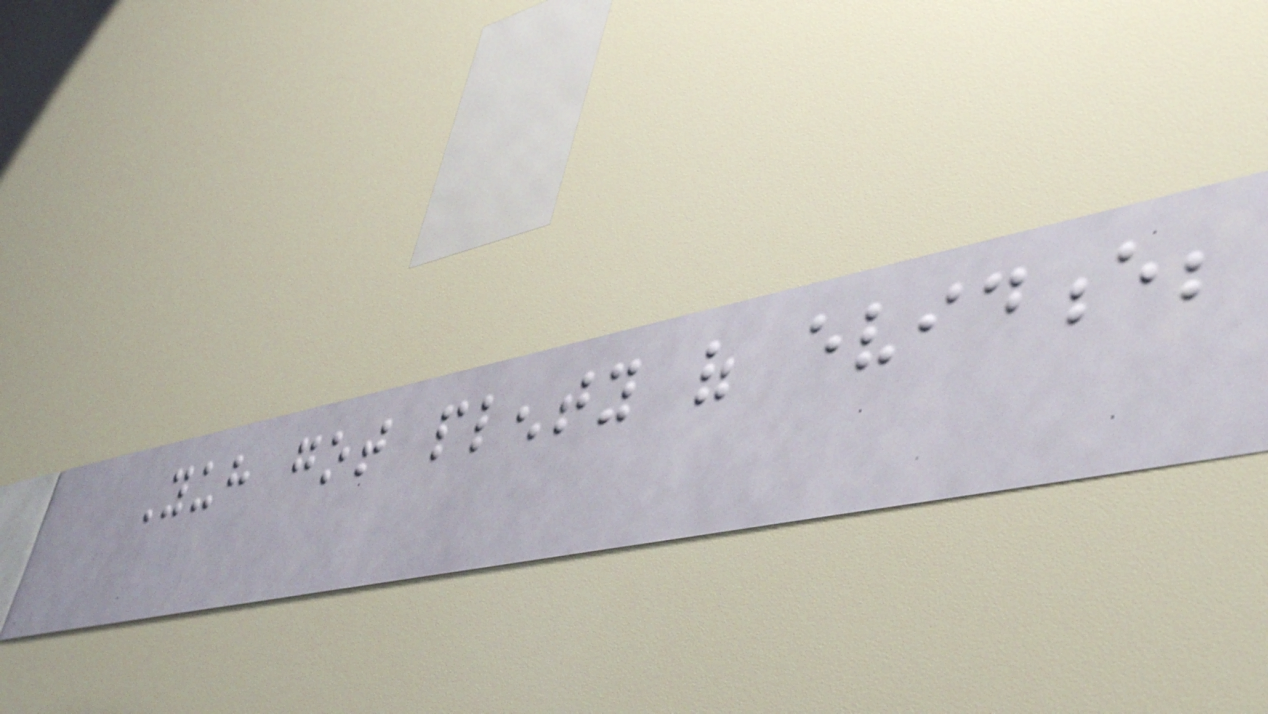Yuh got plenty of evidence;
